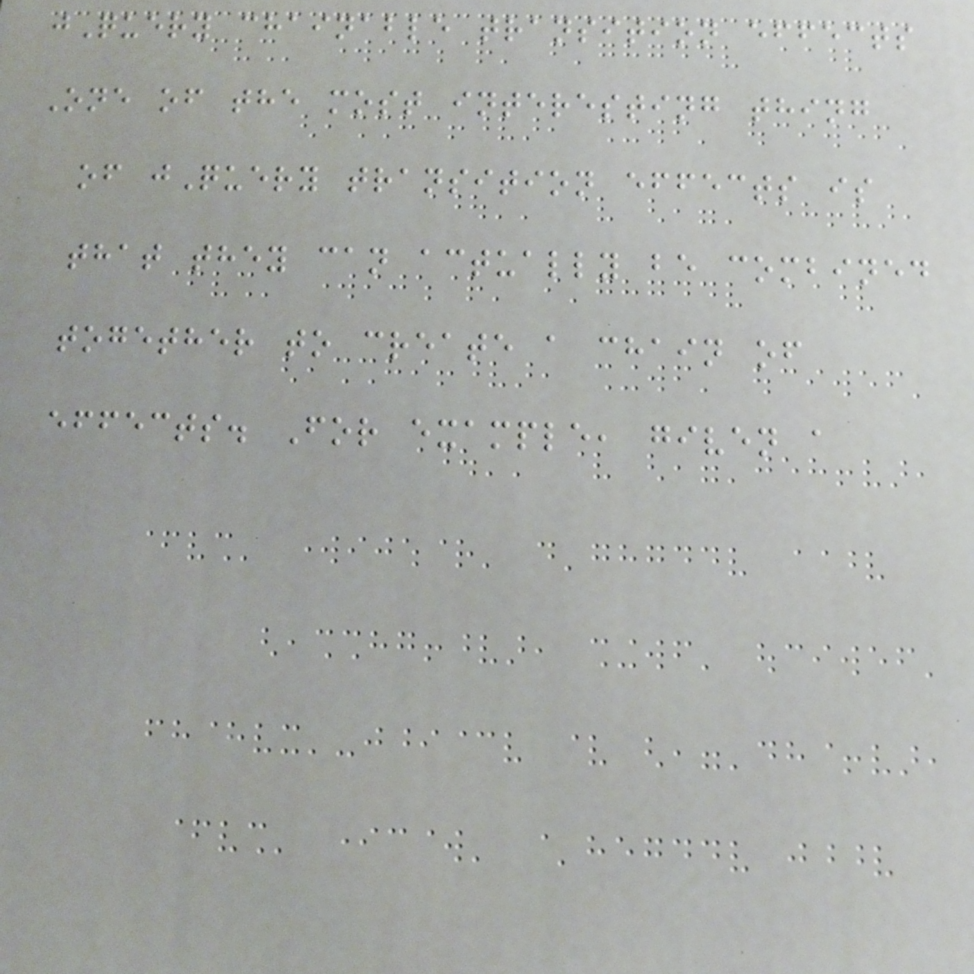jQuery chainable transition effects
One of the most interesting thing
of jQuery transition effects is
that they can actually be combined
together to create a chain of
effects. For example, given a
